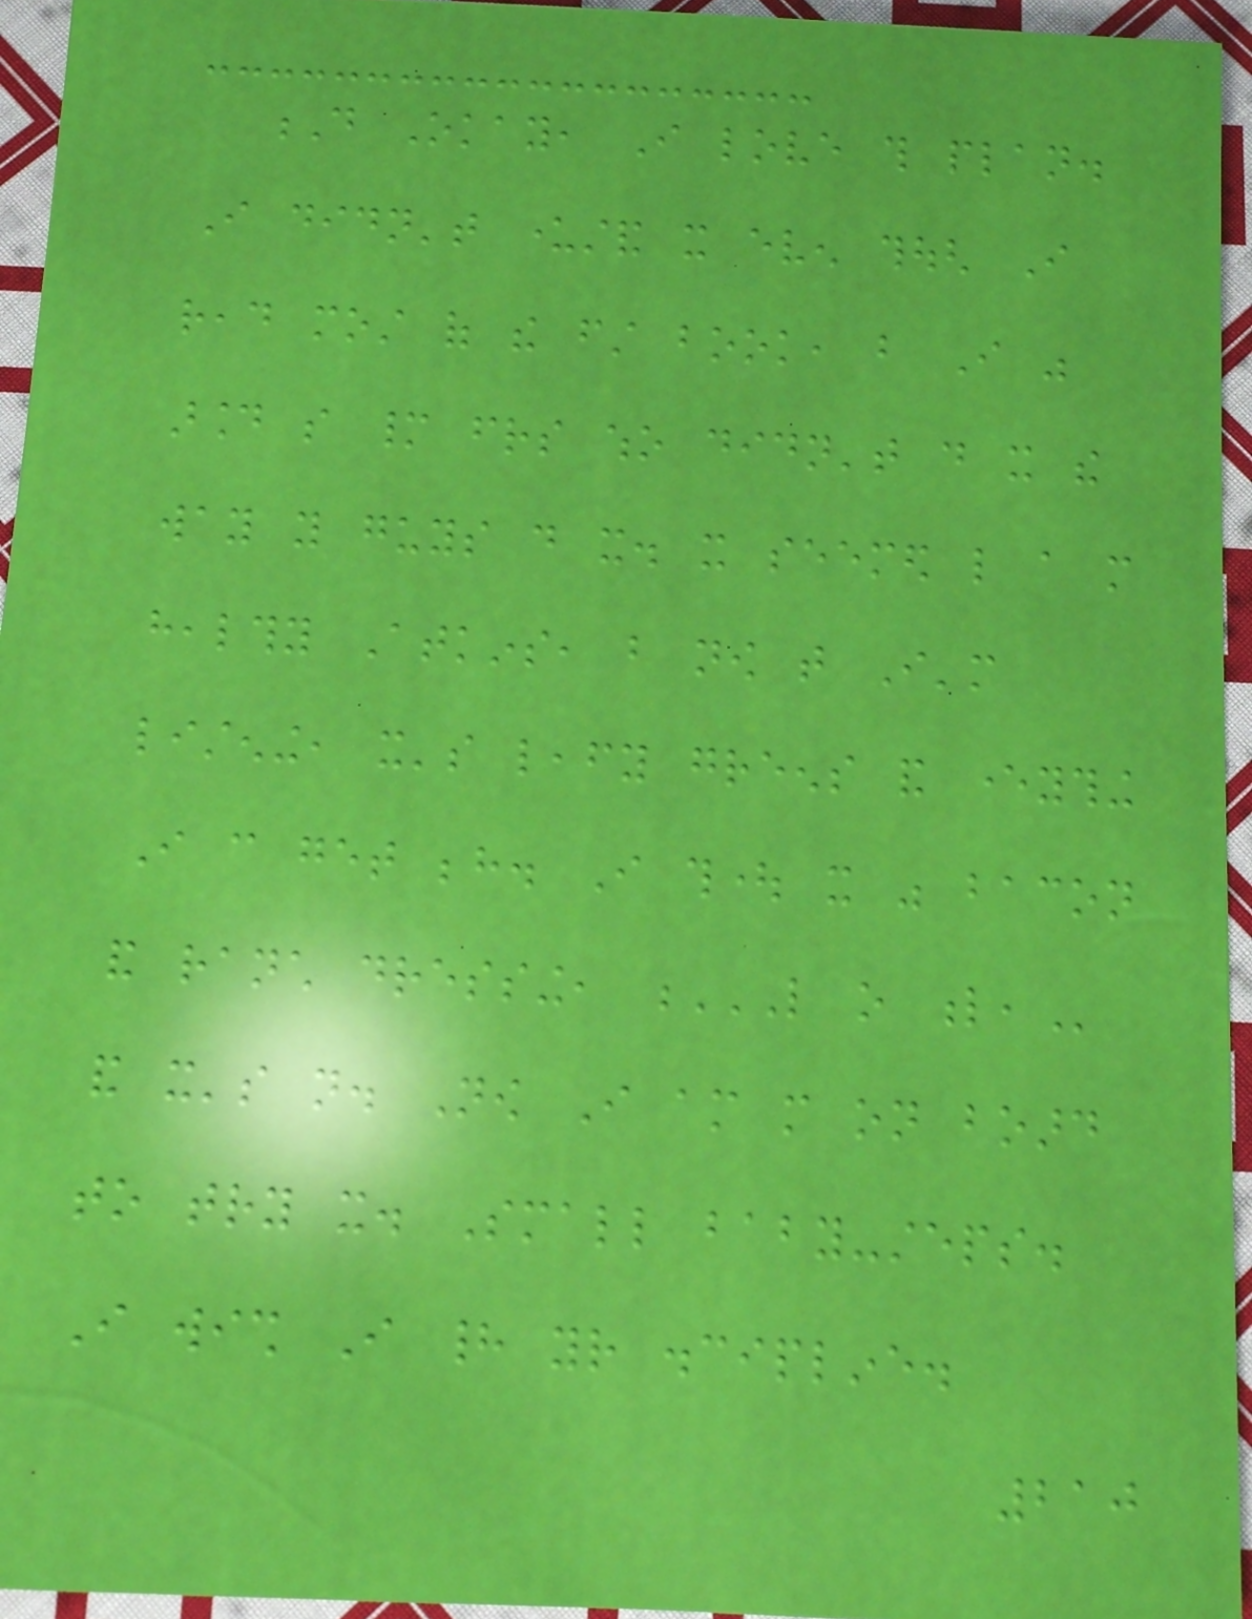D Okay, I love this plan.
I didn't understand it even though I
read most of the first book, but I was
around so many friends who didn't do it the
way you guys do it. it seemed like a more
healthy Atkins, but now that I'm
listening, it's leafy greens and everything
I can get behind. I thought it was bacon
and ranch dressing, L O L,
and it's not. Now I am more on board
to try it. Small baby-steps.
I wish I had your discipline.
210
